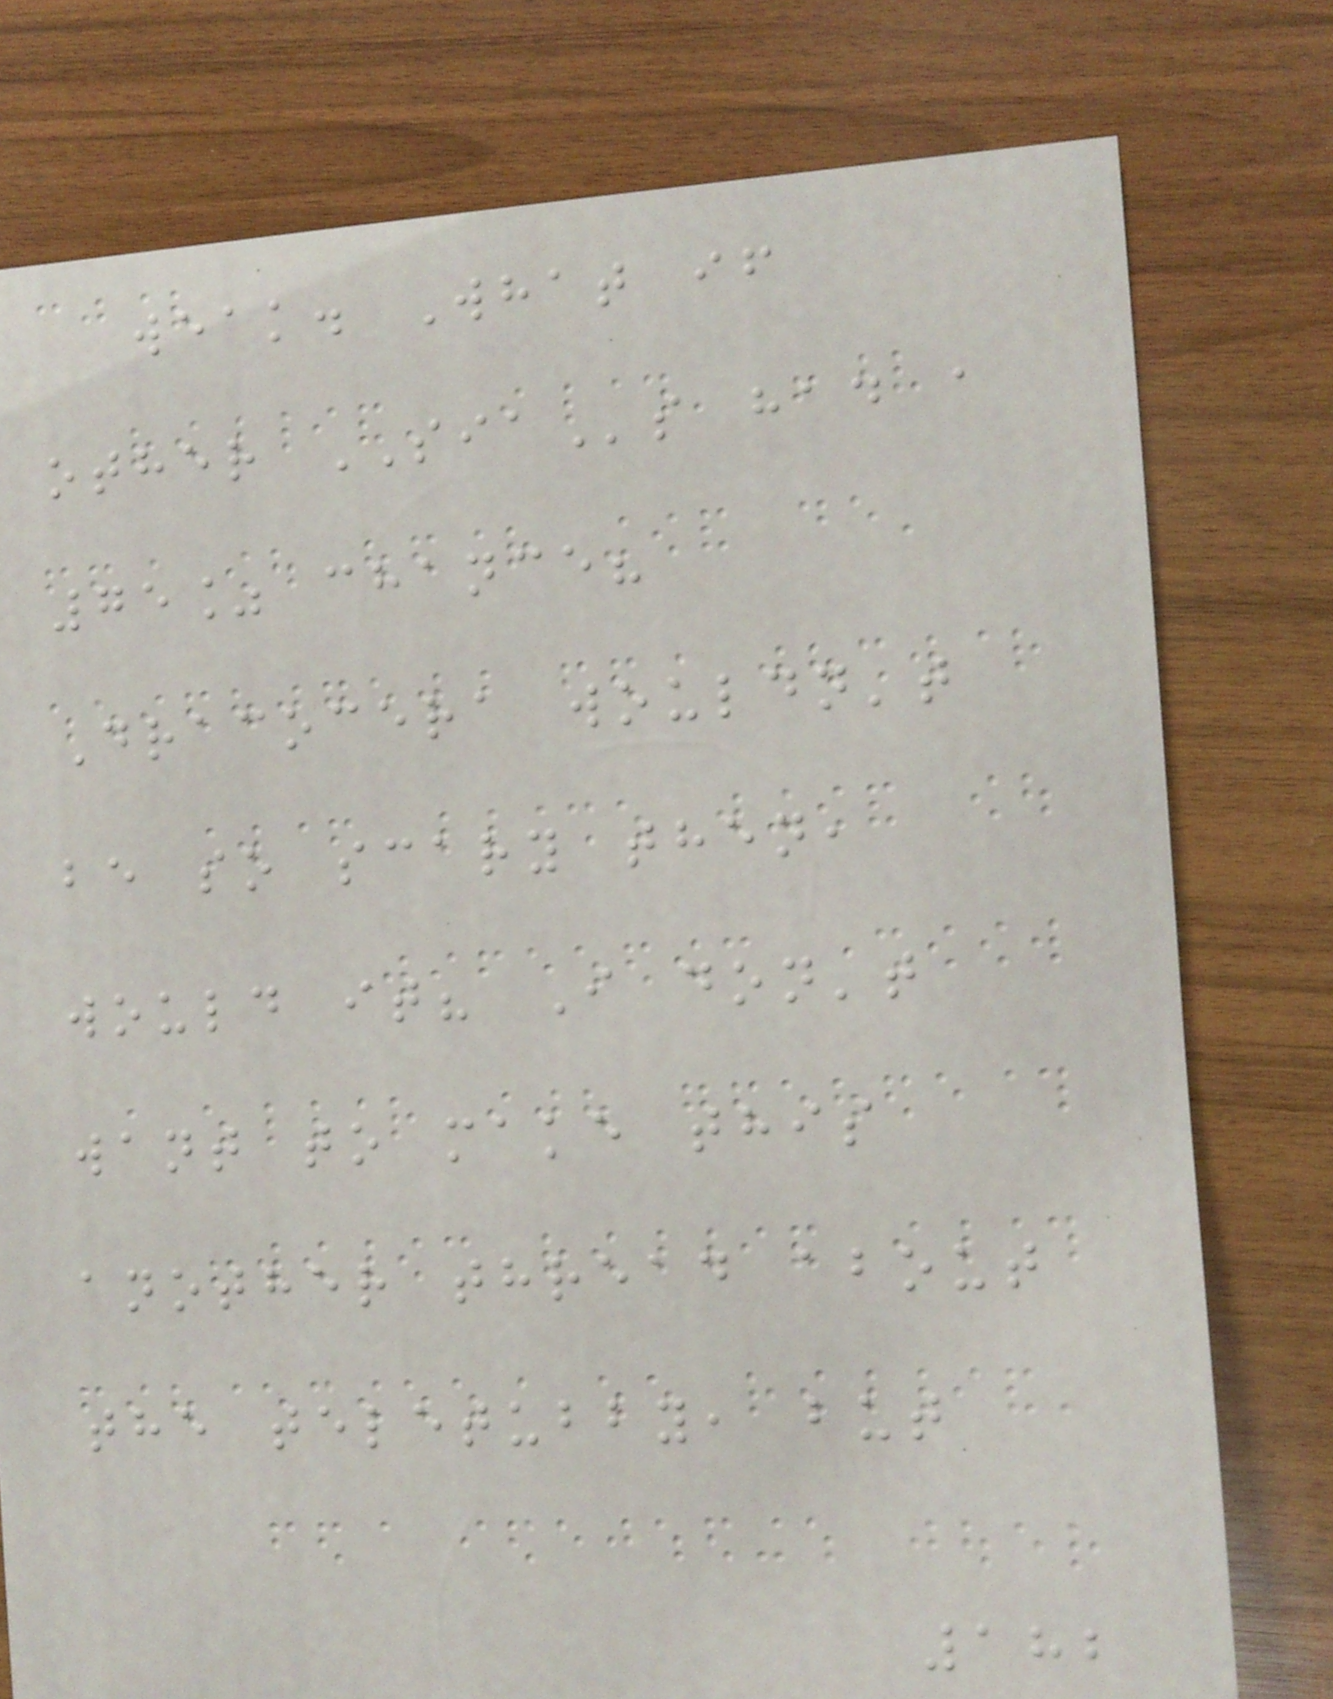weak. What if
other SIAs had a
75% chance?
Dracocera wouldn't
be so scary then,
would it? I don't
want to make this
another thread about
the teletubby, but
182
